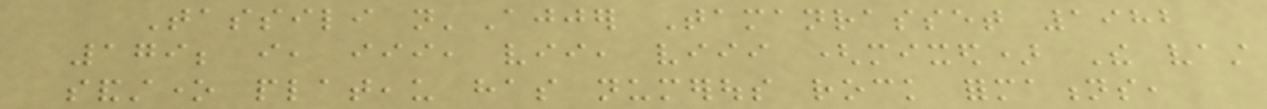Tassili n'Ajjer Tamanrasset 1982
179; i, iii, vii, viii (mixed) The vast
sandstone plateau has numerous rock formations,
